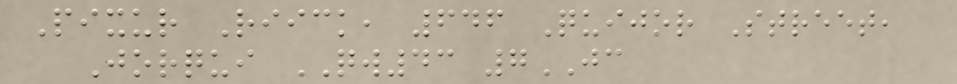Pixur Riick, 646 Quijor Street,
Jorqui QW43 7JC
